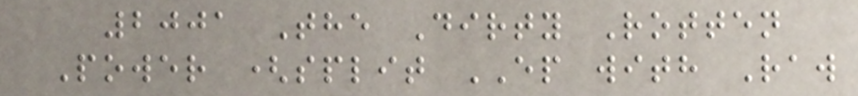2001 The Dirty Rotten
Power (split EP with Raw
